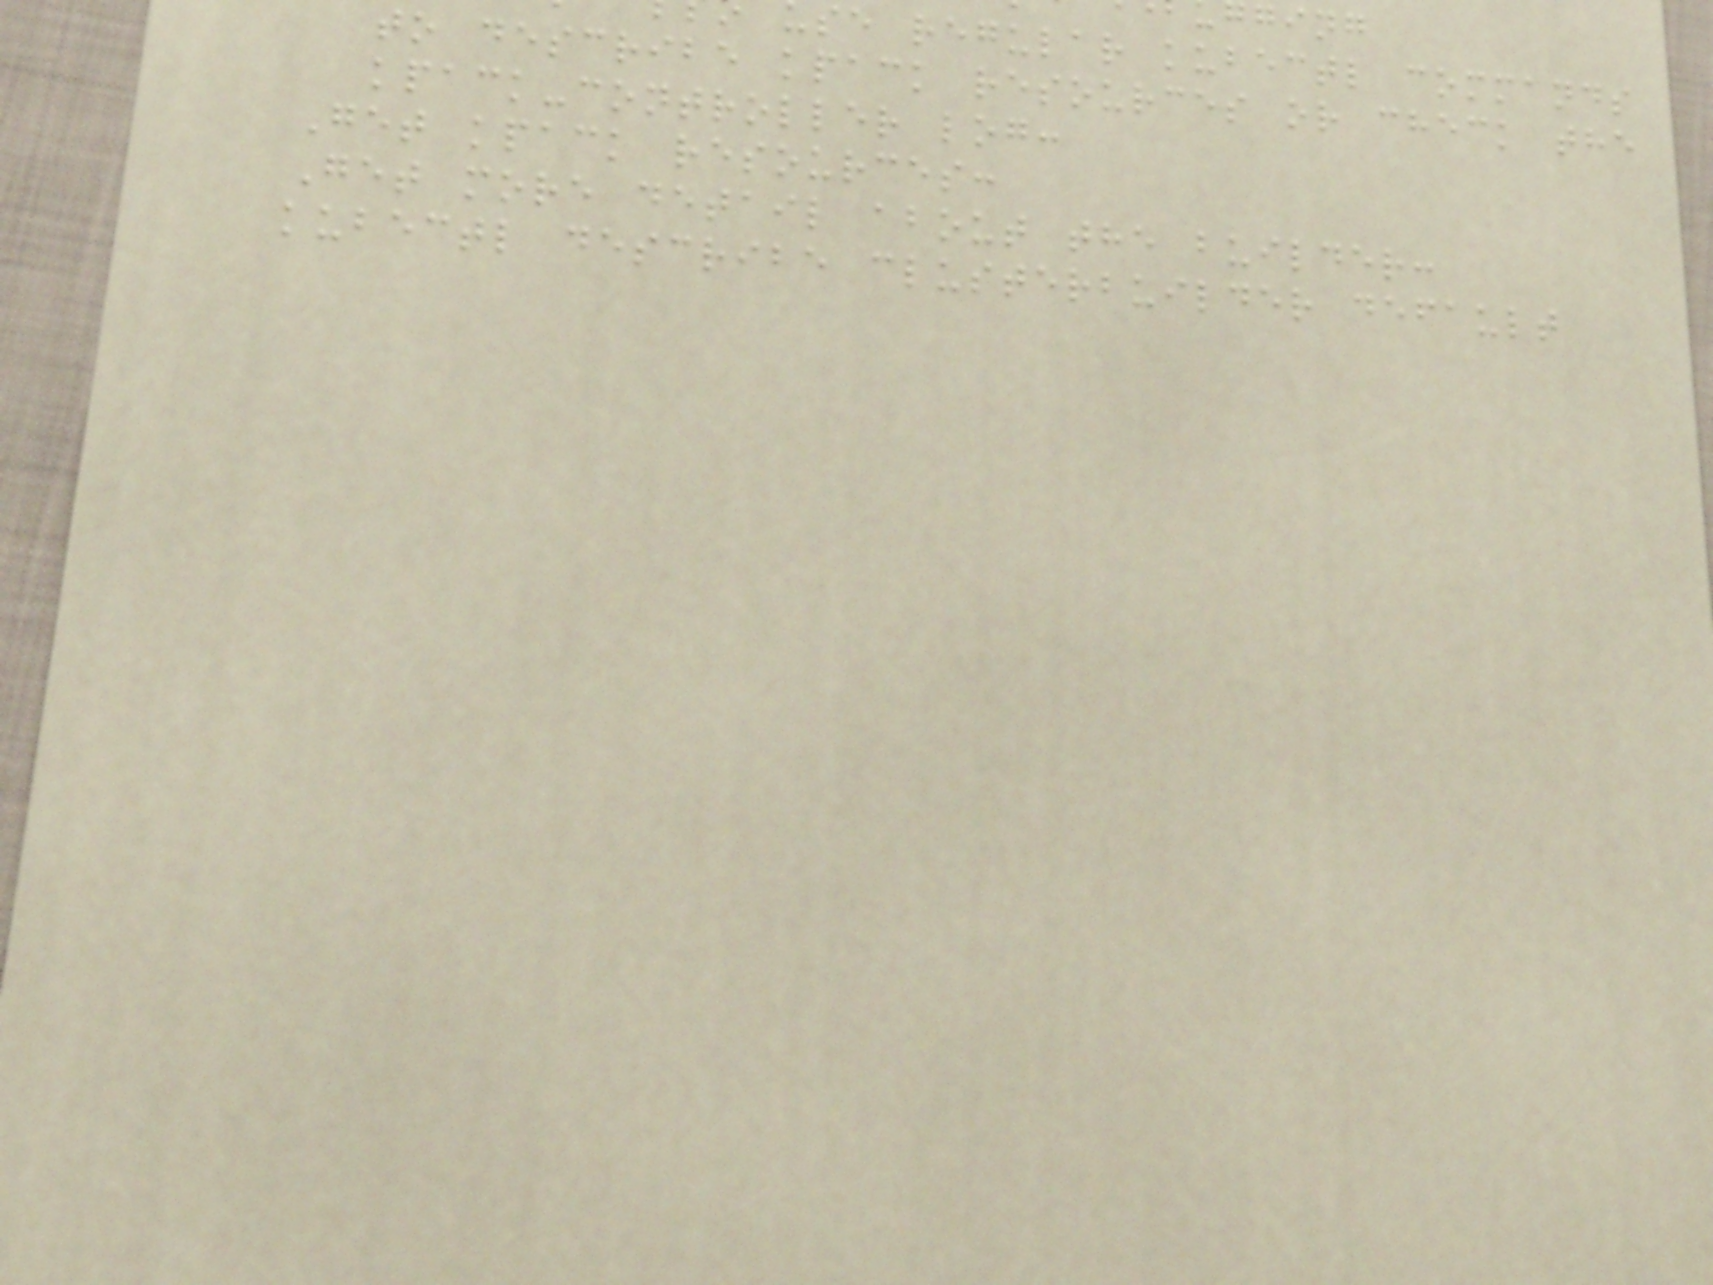se regular kubectl commands
to describe kpack resources or check the
kpack-controller log:
Get kpack resources:
Get more detail about the builder:
kubectl describe clusterbuilder default
